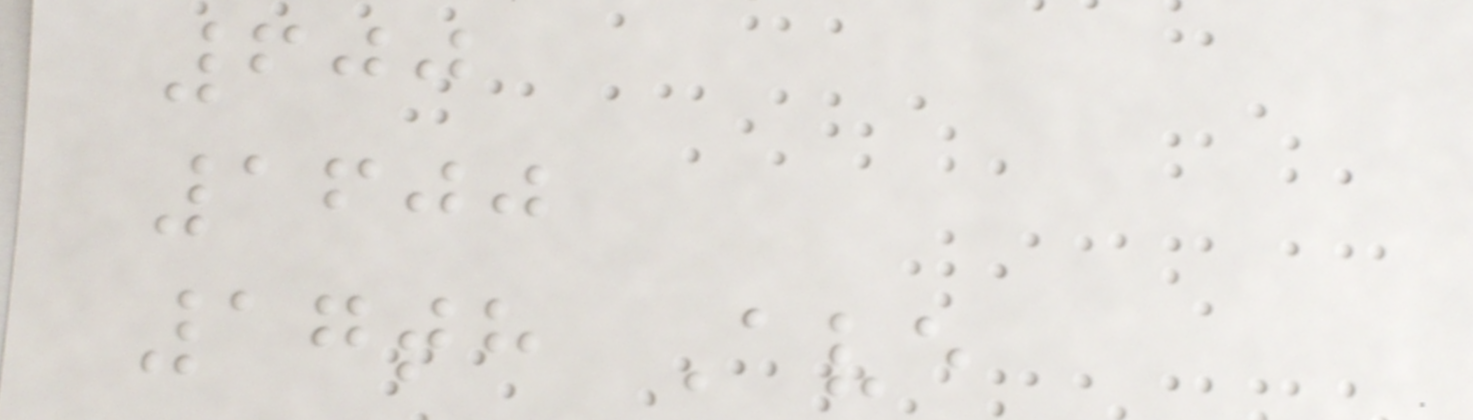600
1600
17th Ave
